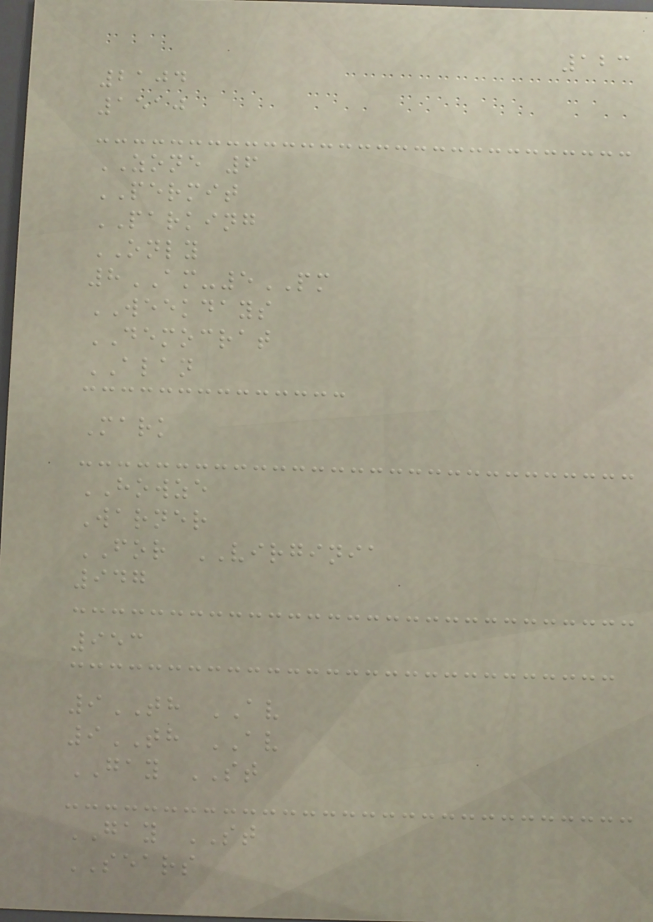123
2104
1510
ZONE 6
PERMIT
PARKING
ONLY
8AM-5PM
WEEKDAYS
DEMOCRAT
ALAN
Mark
HOWZE
Warner
FOR VIRGINIA
947
953
9TH AV
9TH AV
GAY ST
GAY ST
SEARS
